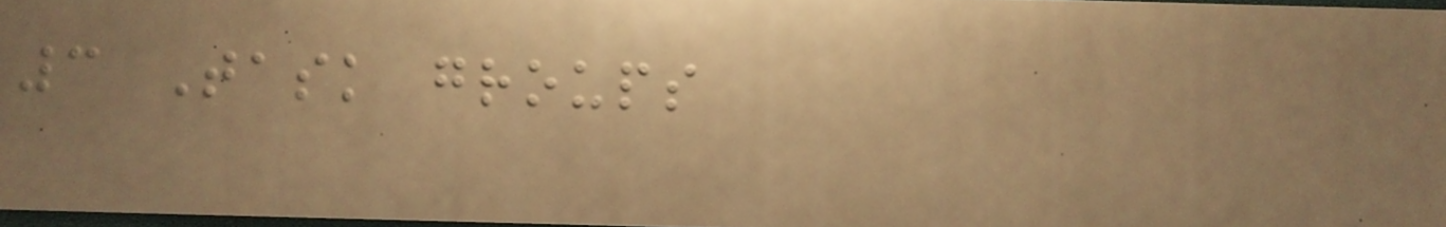3 Task groups
